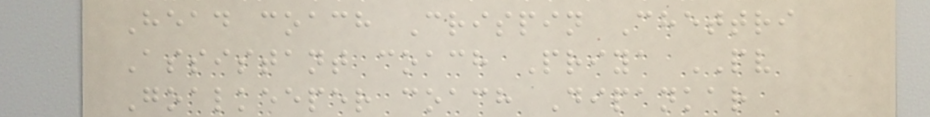Head coach Crispin Chettri
Assistant coach Priya PV
Goalkeeper coach Dipankar
